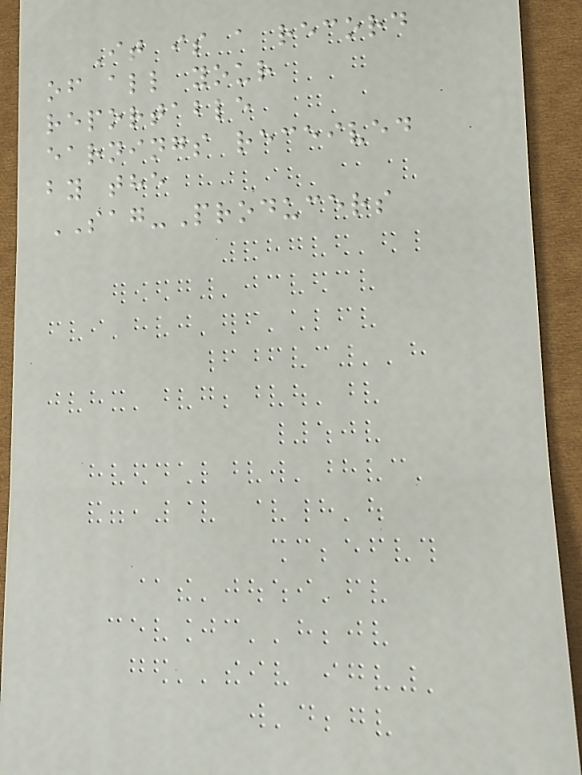It is a record
of all your
reportable
earnings received
by the
SAG-Producers
